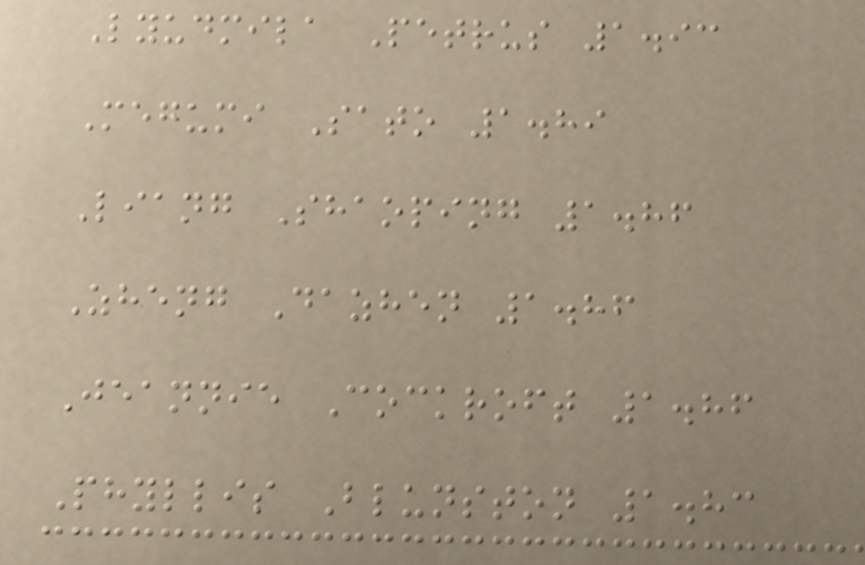Lyudmila Petrus 1.93
Megumi Sato 1.89
Liang Shaoping 1.86
Zheng Dazhen 1.86
Jeannie Cockroft 1.86
Phyllis Blunston 1.83
